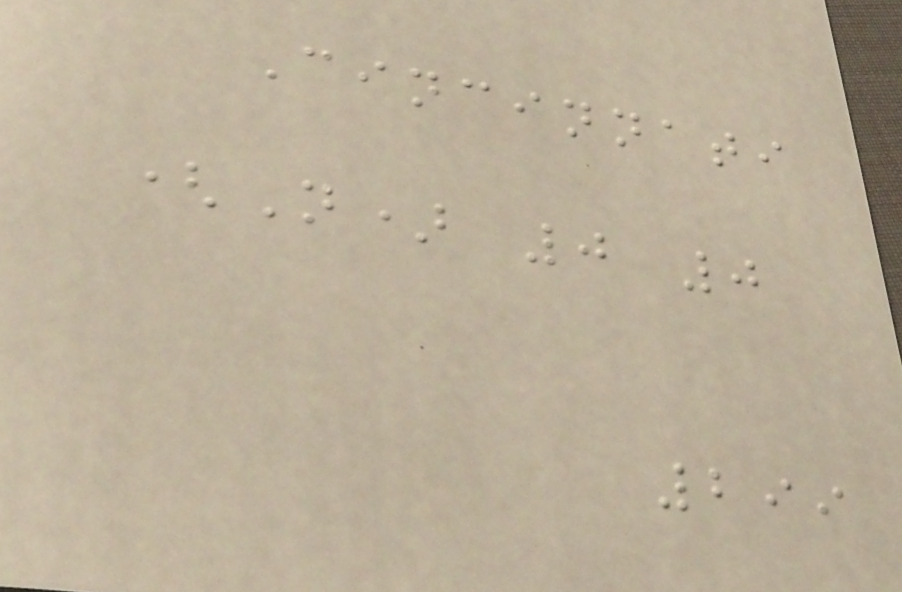Cincinnati
(N) 0 0
299
